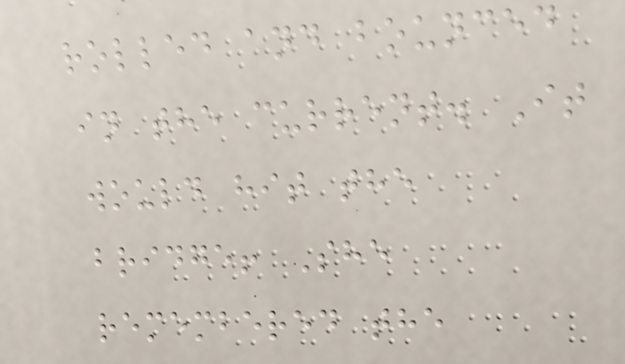rolled and bounced
in the current. It
would hit the
bridge! She
remembered the
